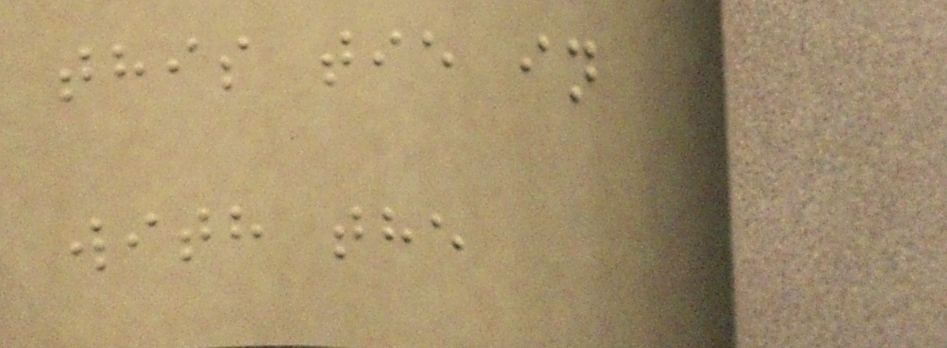this tie in
with the
